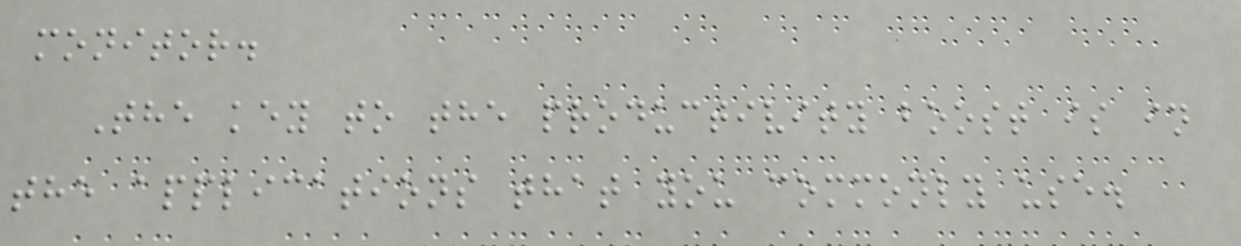monitor.
The key to the productivity boost is in
the applications that you commonly use.
